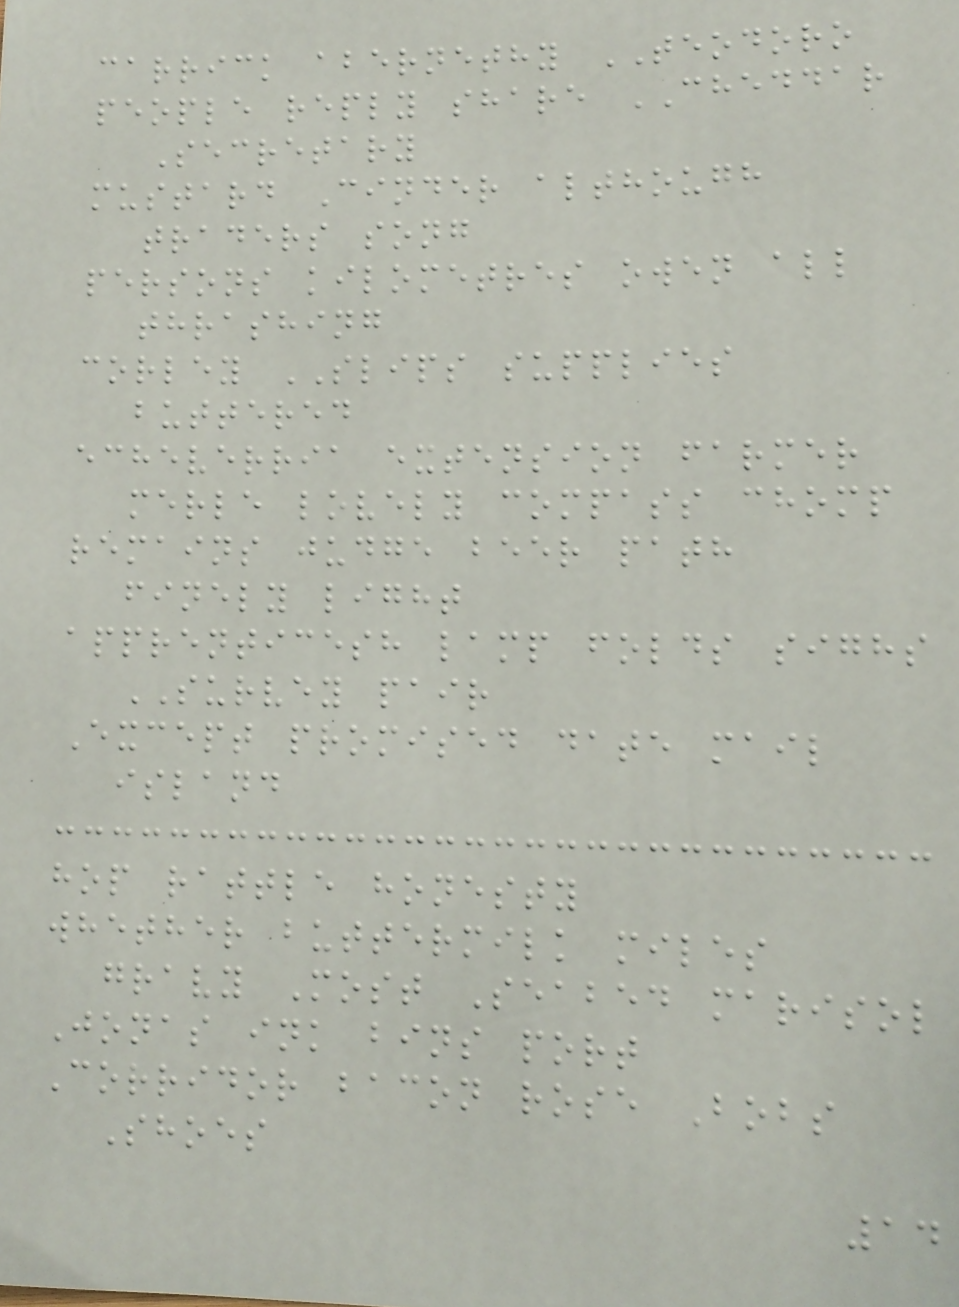carrick abernethy TEODORO
people reply share CHEDDAR
Secretary
mustard Cinder although
traders song
persons kilometres owen all
thrashing
corley SLIPS supplies
buttered
echeverria extension farmer
merle lovely compass chomp
remains judge beer path
finely light
apprenticesh lamp folds sighs
SURVEY pair
Except promised date mail
island
hop rattle honesty
whether buttermilk miles
gravy Most Seabed marisol
Jonas ink bins port
Corridor bacon rose Bobs
Shoes
14
